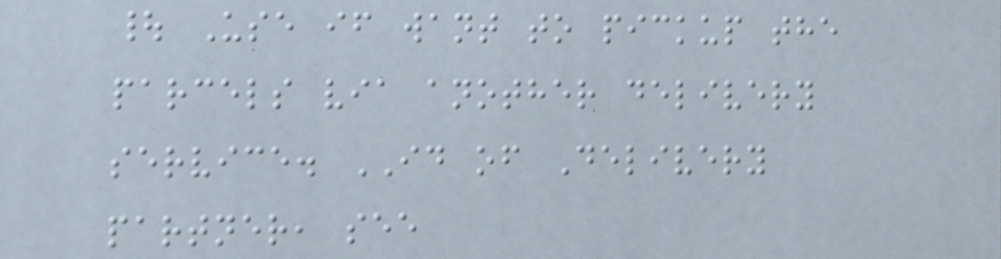| Use if want to pickup the
parcels via another delivery
service. ID of Delivery
partner, see
